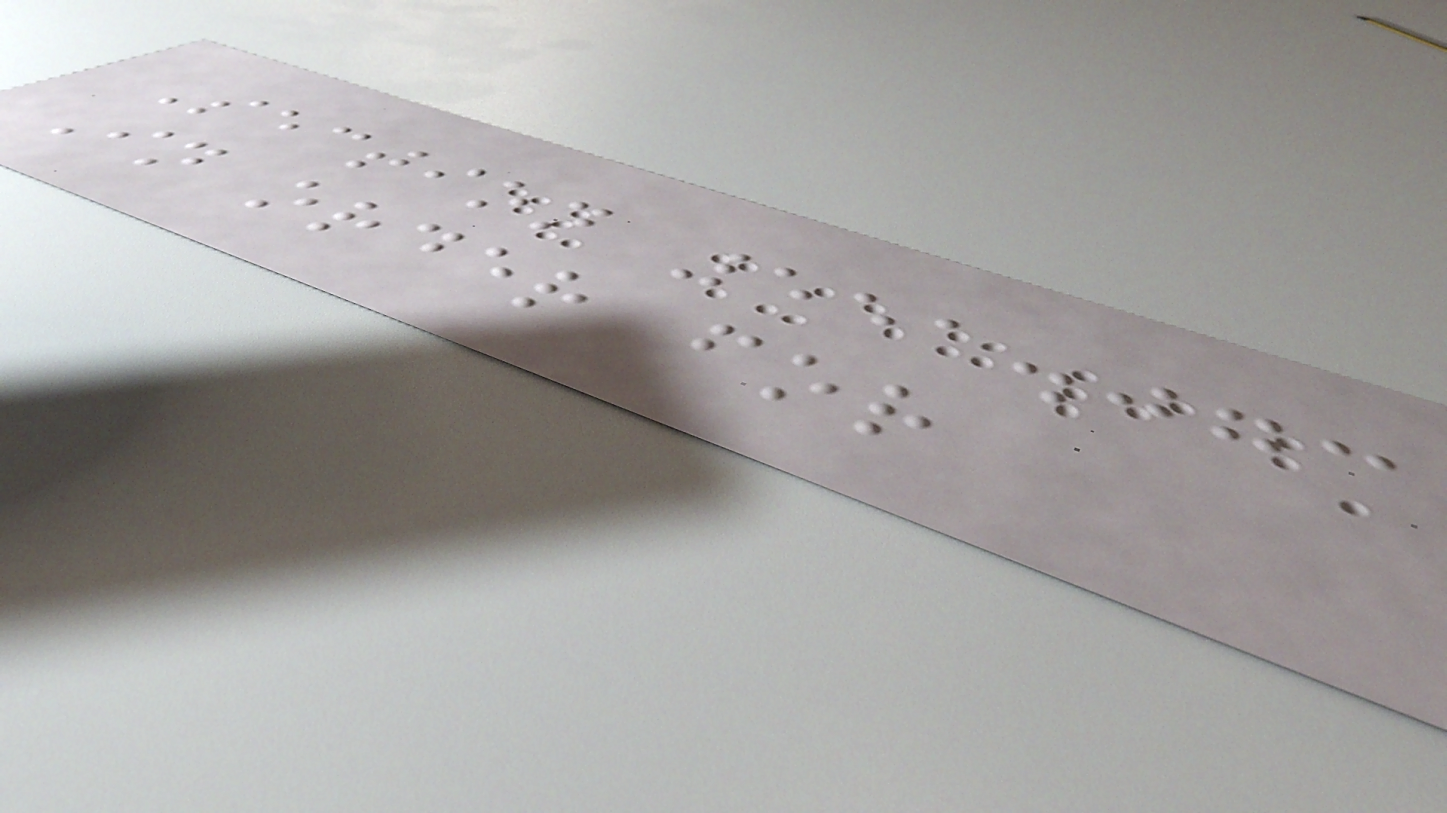Section 551.073
In order for
